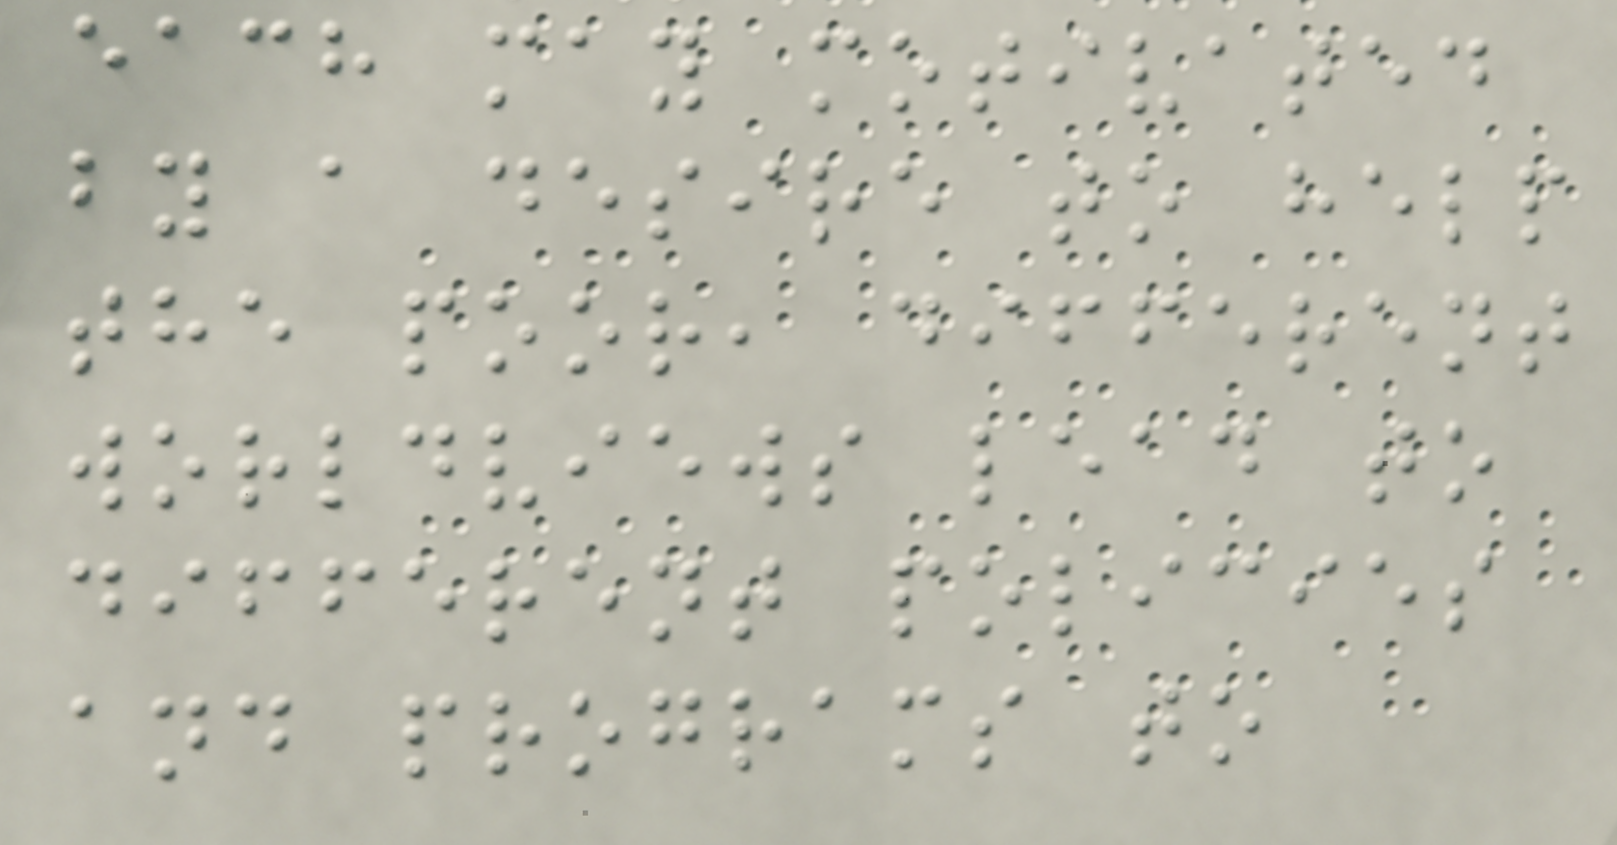each may motivated
by a desire to help
the poor, different
worldviews lead to
different policies
and programs to
